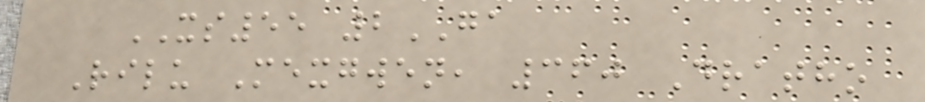XS55 2GA
Rilu Mexgwen, 360 Dratho
